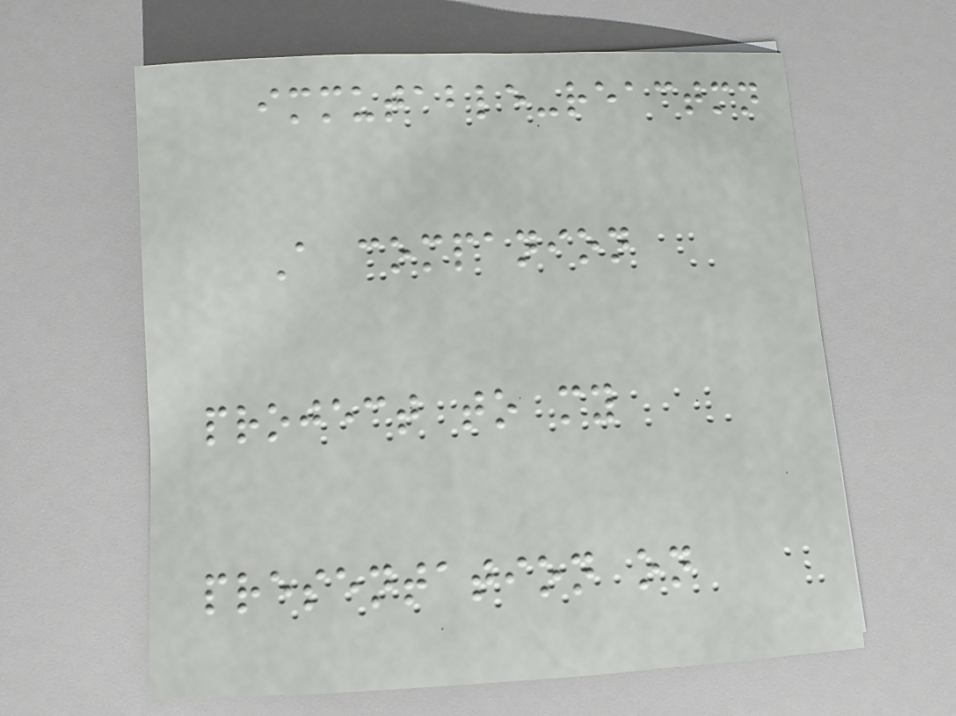immutable-reactmn
A companion
project to my
presentation on
